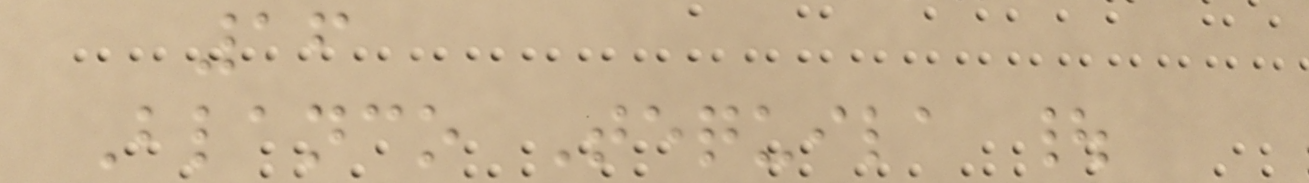16
Blanco Tequila |
